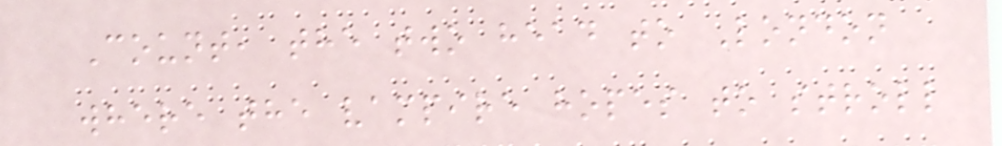Count, the two head to London
where the vampire hopes to stroll
